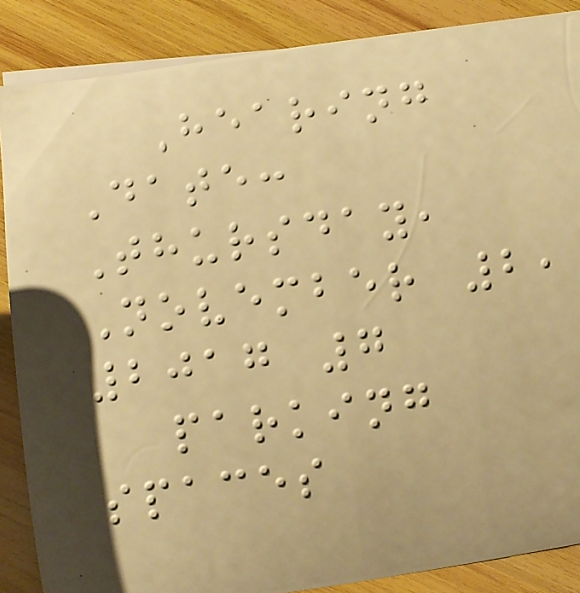Hearing
Date:
Thursday,
November 2,
2017 7
parking
spaces
